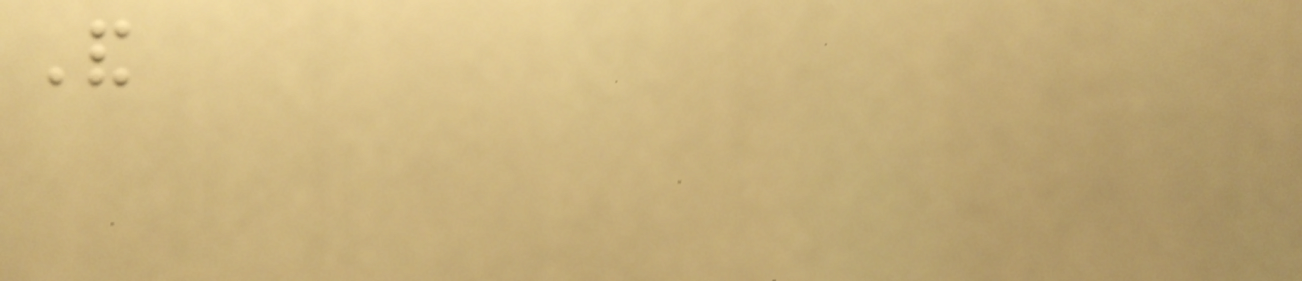And
